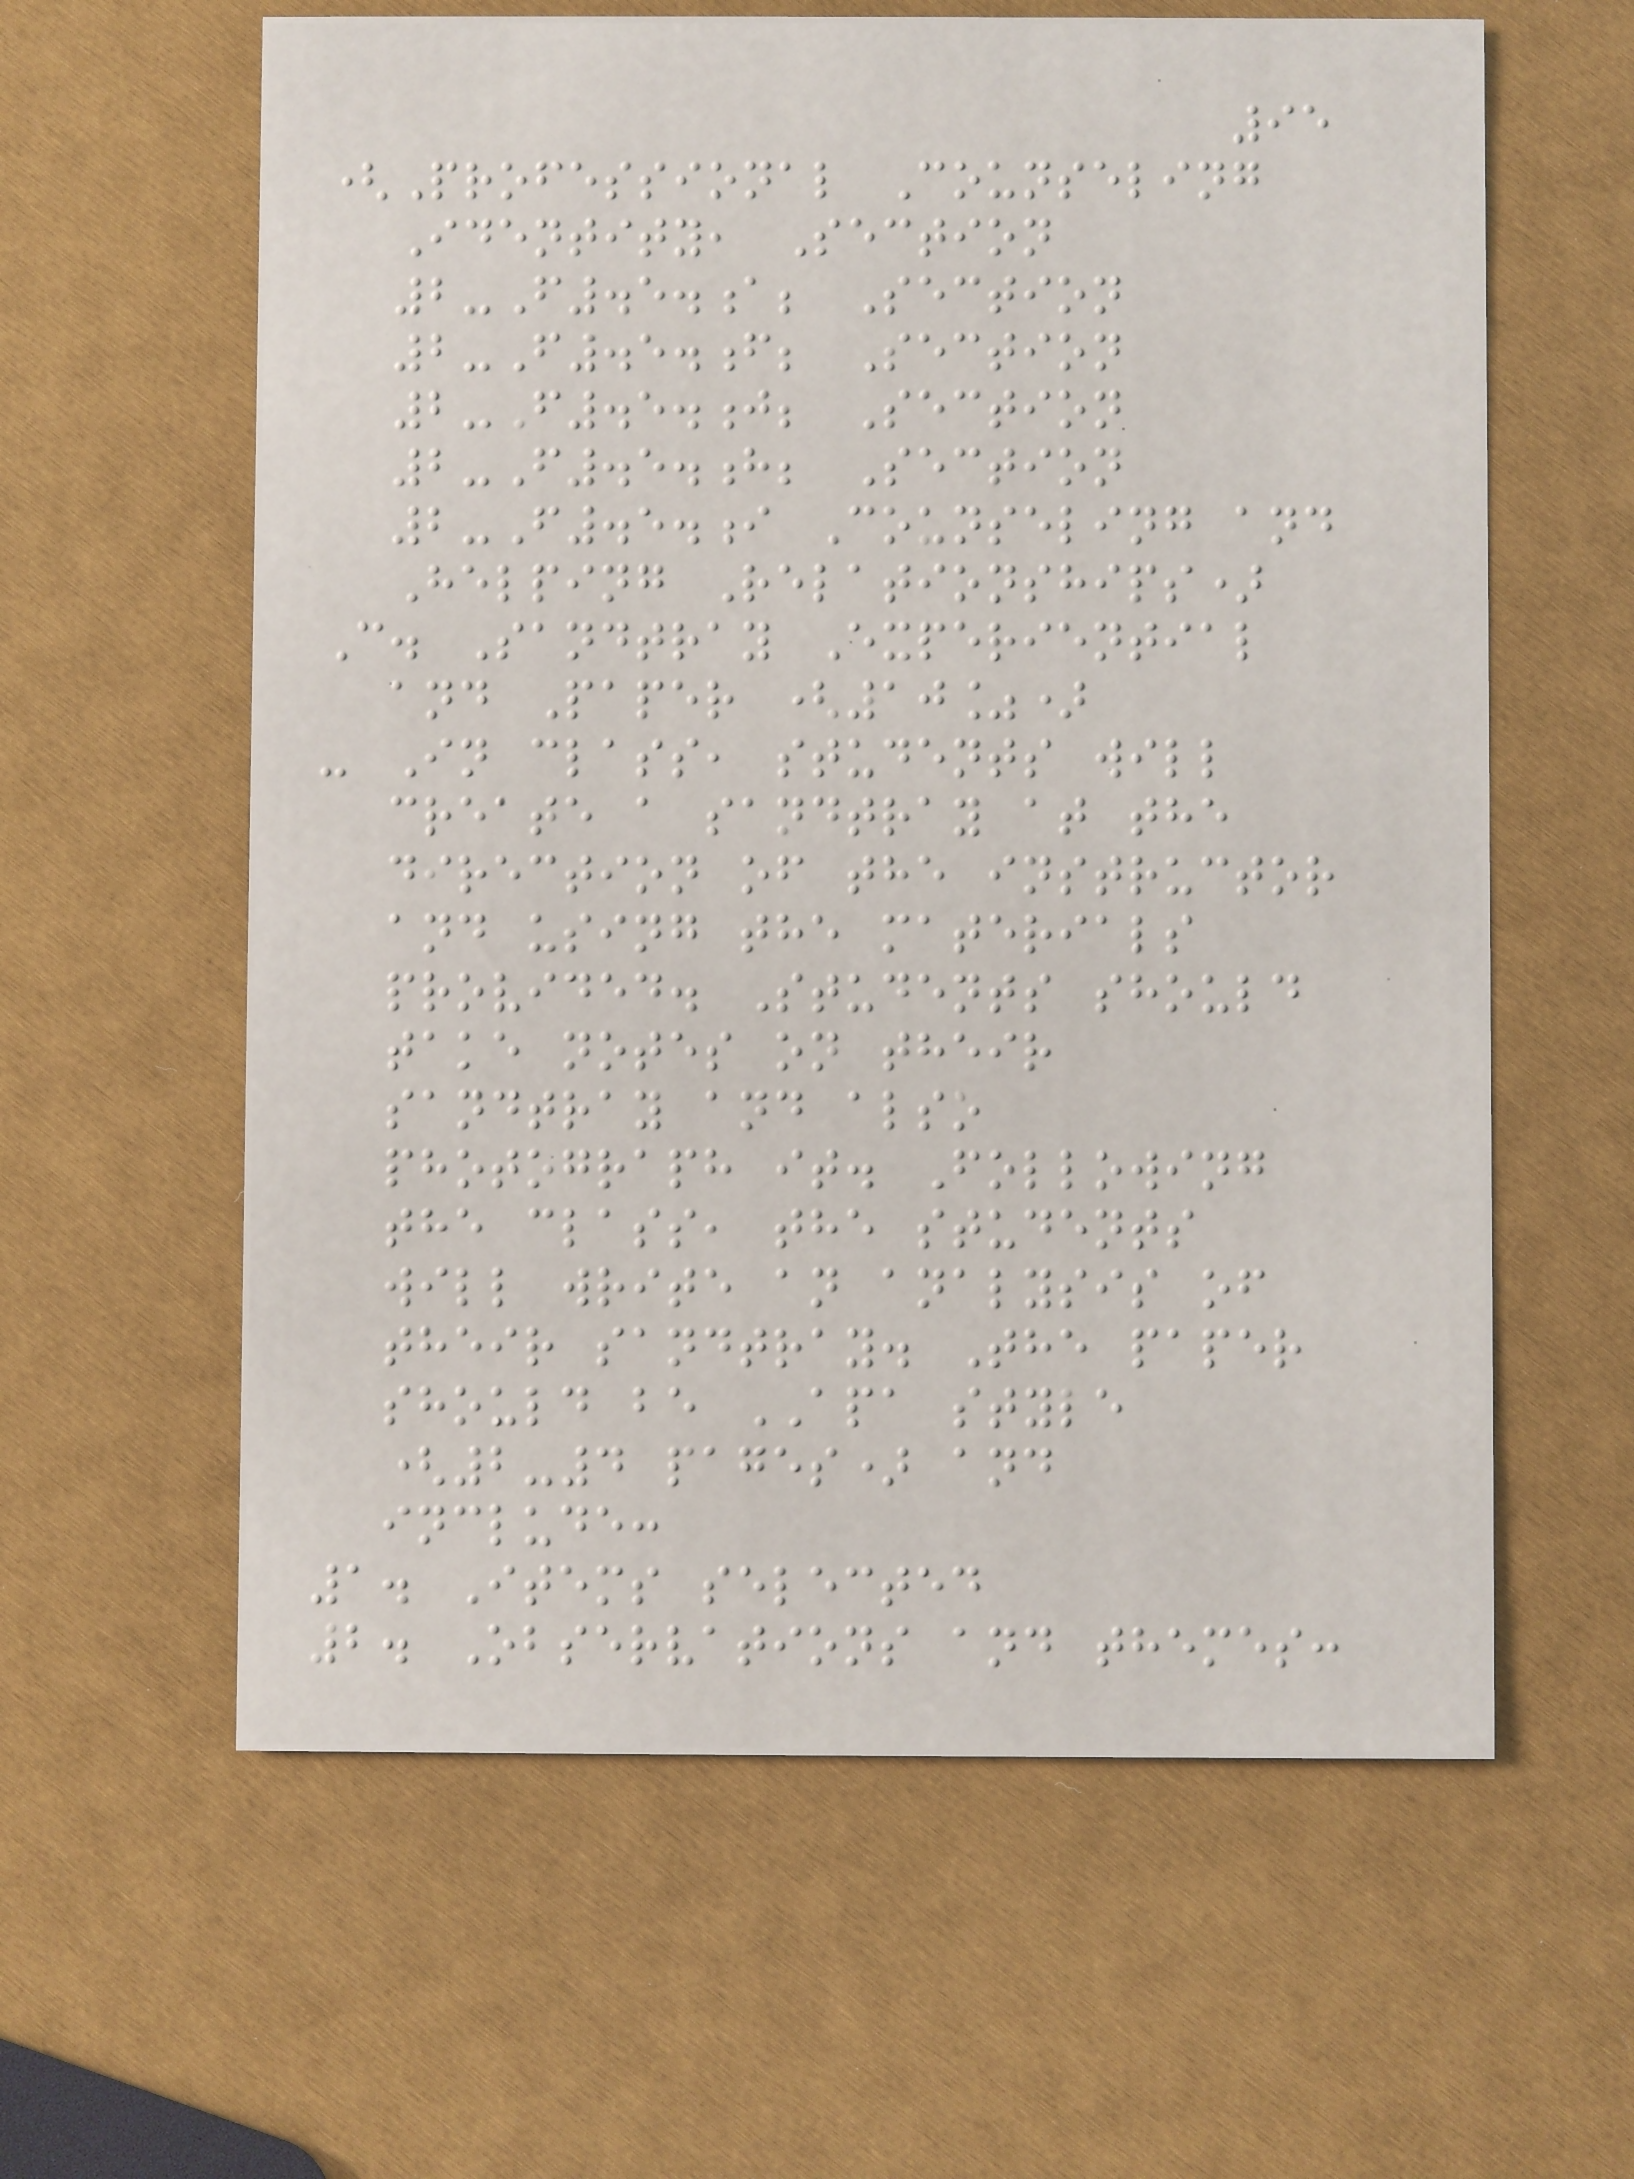95
(Professional Counseling
Identity, Section
2-F.5.a; Section
2-F.5.f; Section
2-F.5.j; Section
2-F.5.h; Section
2-F.5.i Counseling and
Helping Relationships)
C. Sandtray Experiential
and Paper (10%)
- In class, students will
create a sandtray at the
direction of the instructor
and using the materials
provided. Students should
take notes on their
sandtray and also
photograph it. Following
the class, the students
will write an analysis of
their sandtray. The paper
should be APA style
(2-4 pages) and
include:
1. Items selected
2. Observations and themes:
